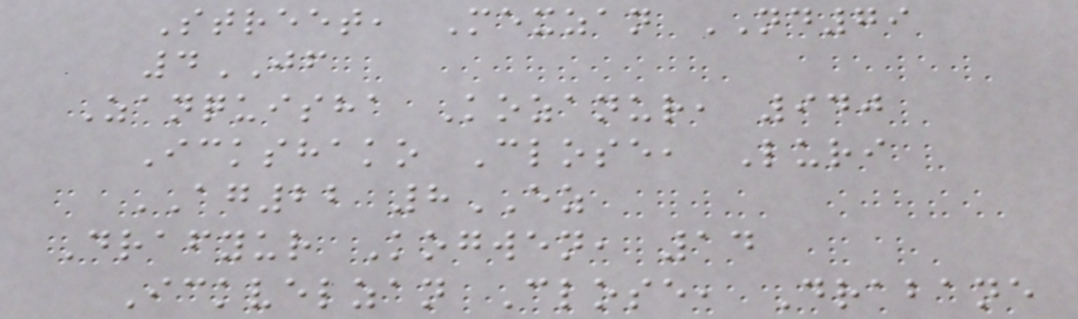Street, Mexzan ND79
4JF
Zanquisha Kozanur, 940
Ickshako Close, Luri
AG22 8EZ
Drafyur Kogwen, 14
Ickvelzan Close, Drabane
